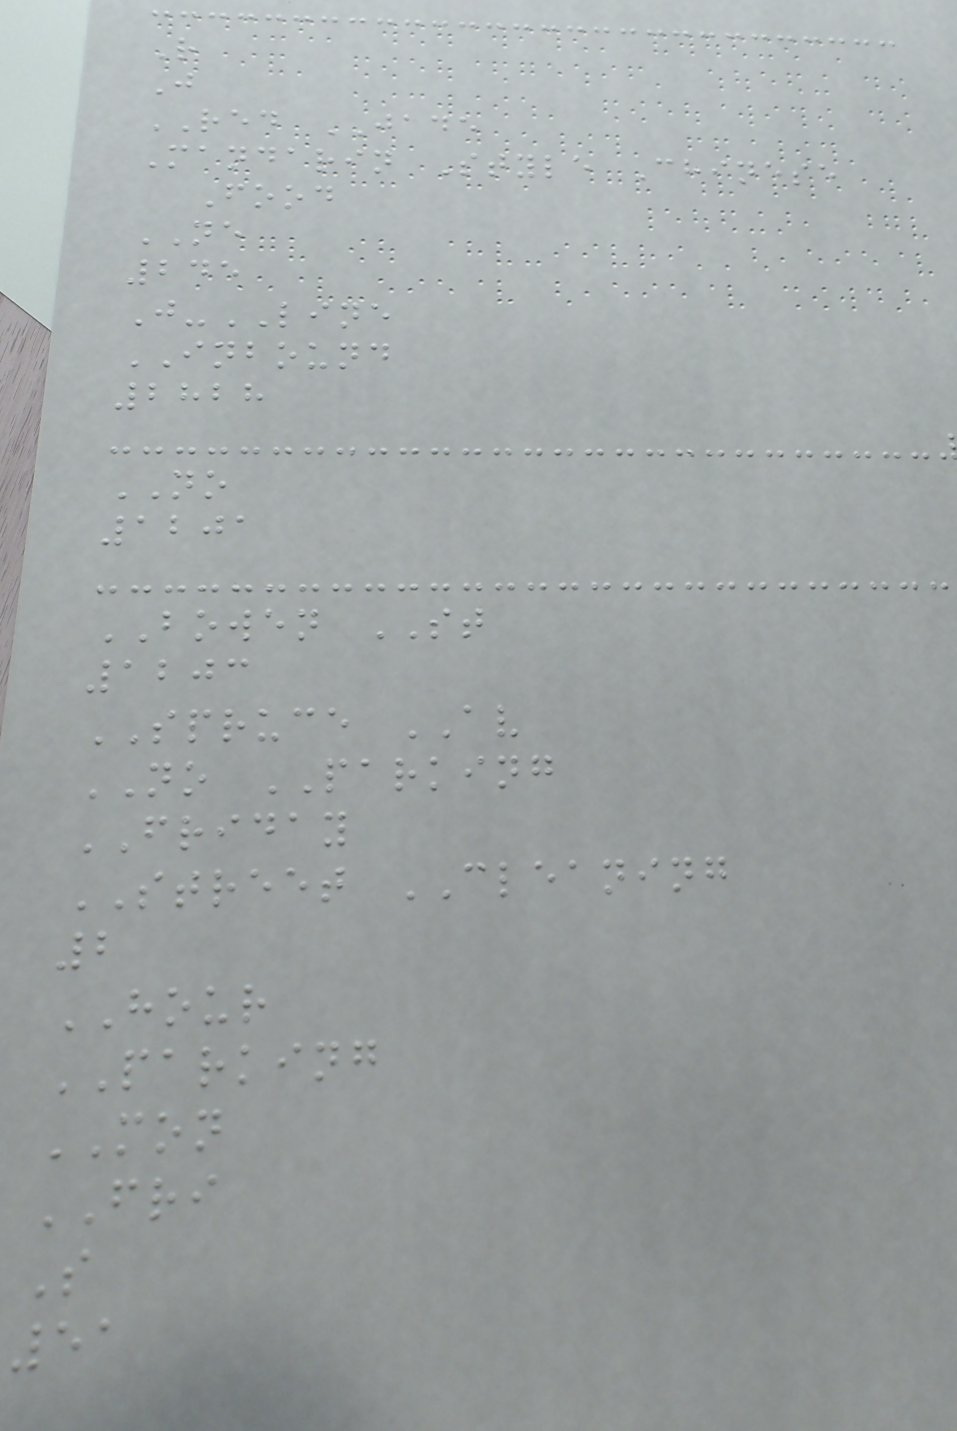R
J
RED JADE
Mandarin Style Chinese
Food
NE
245
J-LINE
INBOUND
2828
NO
1201
BOWEN ST
1203
SPRUCE AV
NO PARKING
FRIDAY
STREET CLEANING
2
HOUR
PARKING
MON
FRI
S
51
